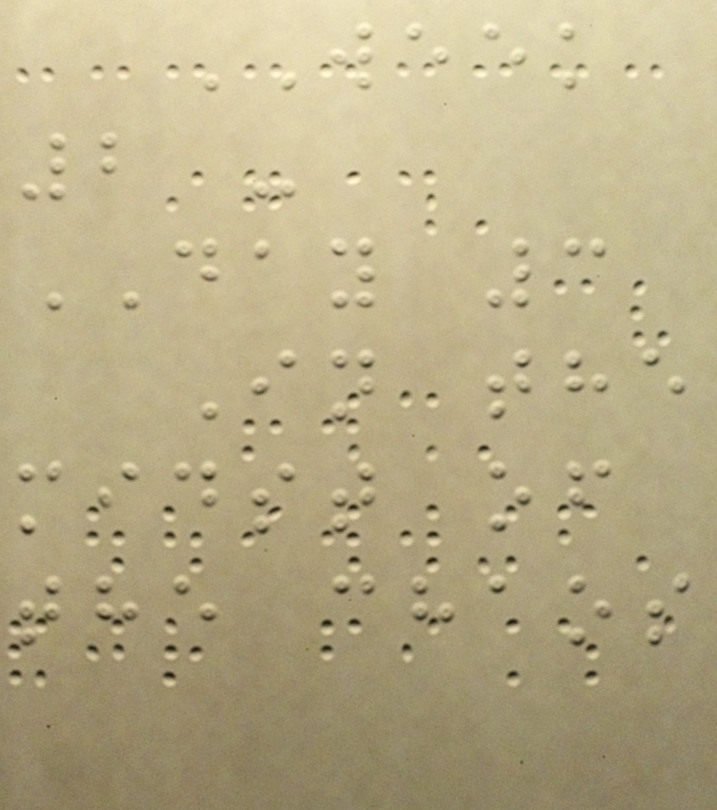WEEK
2 -
DAY 3
In the
midst of
the chaos
